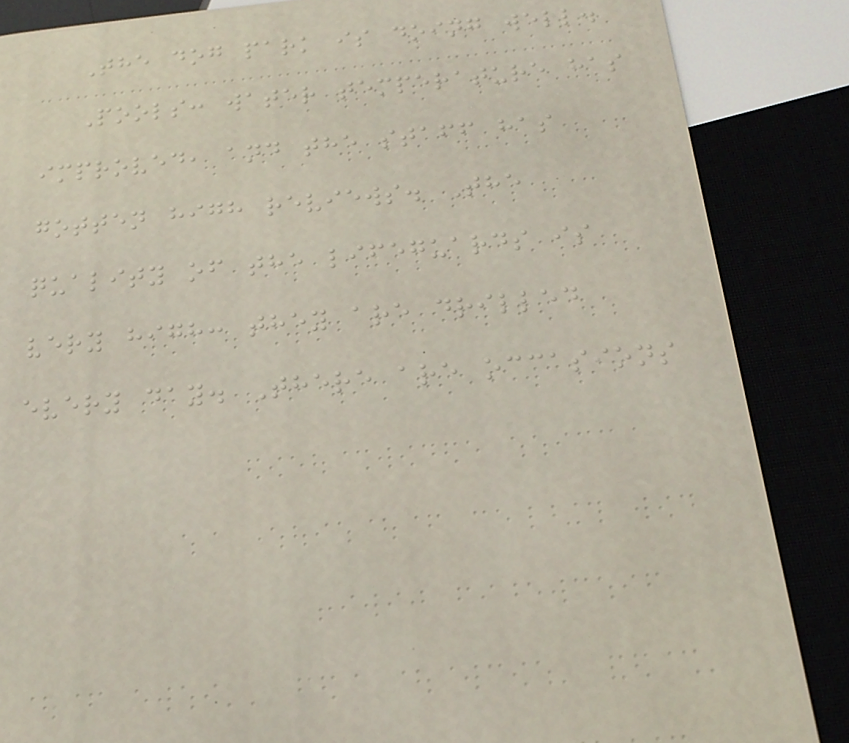The dog park is doing well.
Pools: water temperature has
improved, and the staff has
gotten high reviews. The
quality of the lifeguards is
very high: they are drilled
every day. There are occasions
